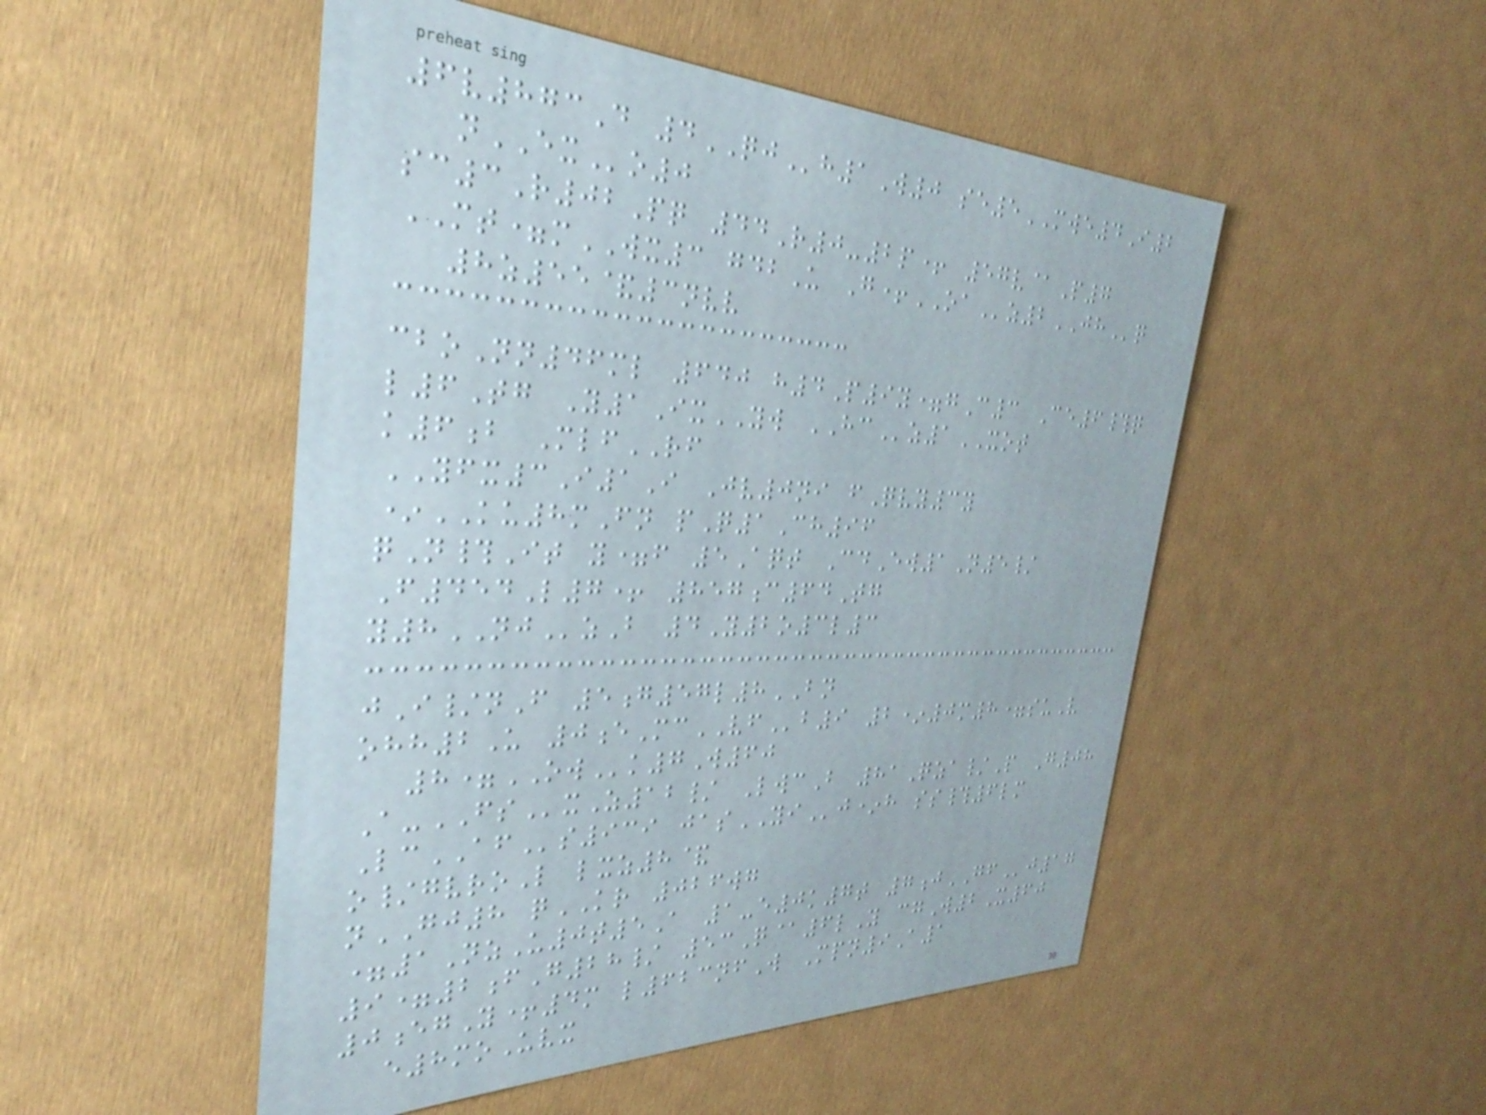6v873D 4QJh1W0 se5MWE4I2
nEXo0
sc3R02Pq 44R0-2p+ 57v@P7
MT=mWX3 gdbU G+OAz2JHq
8z55&3nvv
cboNn46ml 640 h4P9y=gC3 Ce6#q
l6Tg Y1IxYW HCz1XOT
k6b MlfRF
YFX3I1I Jv0ni fQvy3y
*KU8mFn pQ1Ch96
qN#It y=f 5Aqt CdEw1N5/
F454L7+ 857c64Tg
y8NJzB 4Y2o3l3
jI/nF 5g57l8BN
ohh2U 0eMcVFb9 2*0m8=suV
8=OWk7W60
A-FSxZ12/ LwcB 81Qza/P G08
LcAFs939 jasYIj*h ss#6lm
o/gvroL lxz8&
nGJ8 qKR 026wg
=1NzU0t5A 1-e0k7t 7jGFj17
9=2fG28/ 53Q@6lY cgW2X60
0egY+4m l623nfW Mpn9A1
e8moUvx
